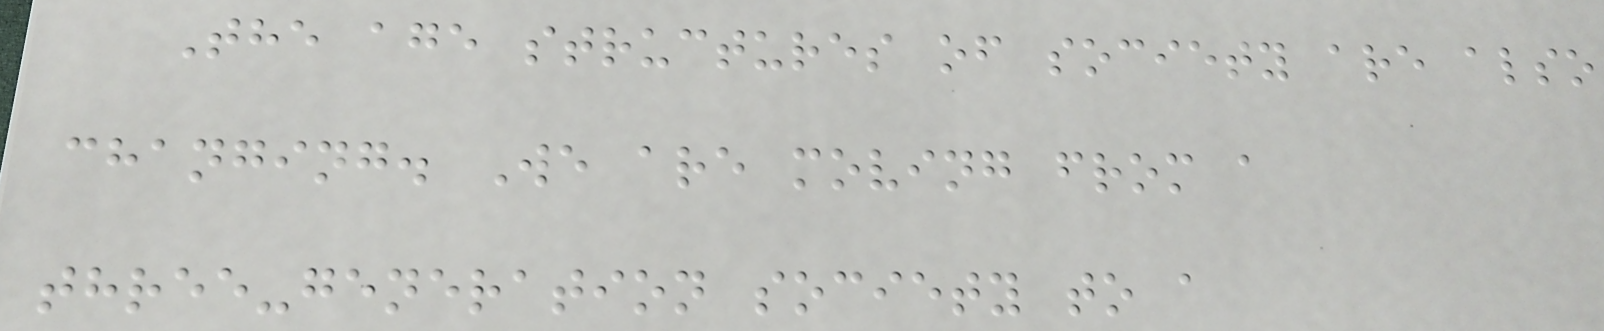The age structures of society are also
changing. We are moving from a
three-generation society to a
